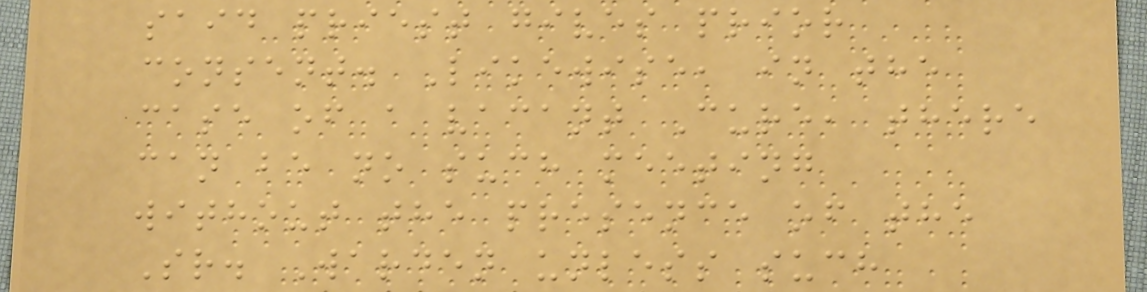said priest gives prior
consent. Likewise, in the
case of a vacant Cure, there
can be no such meeting
without the presence of the
Sr. Warden unless such
